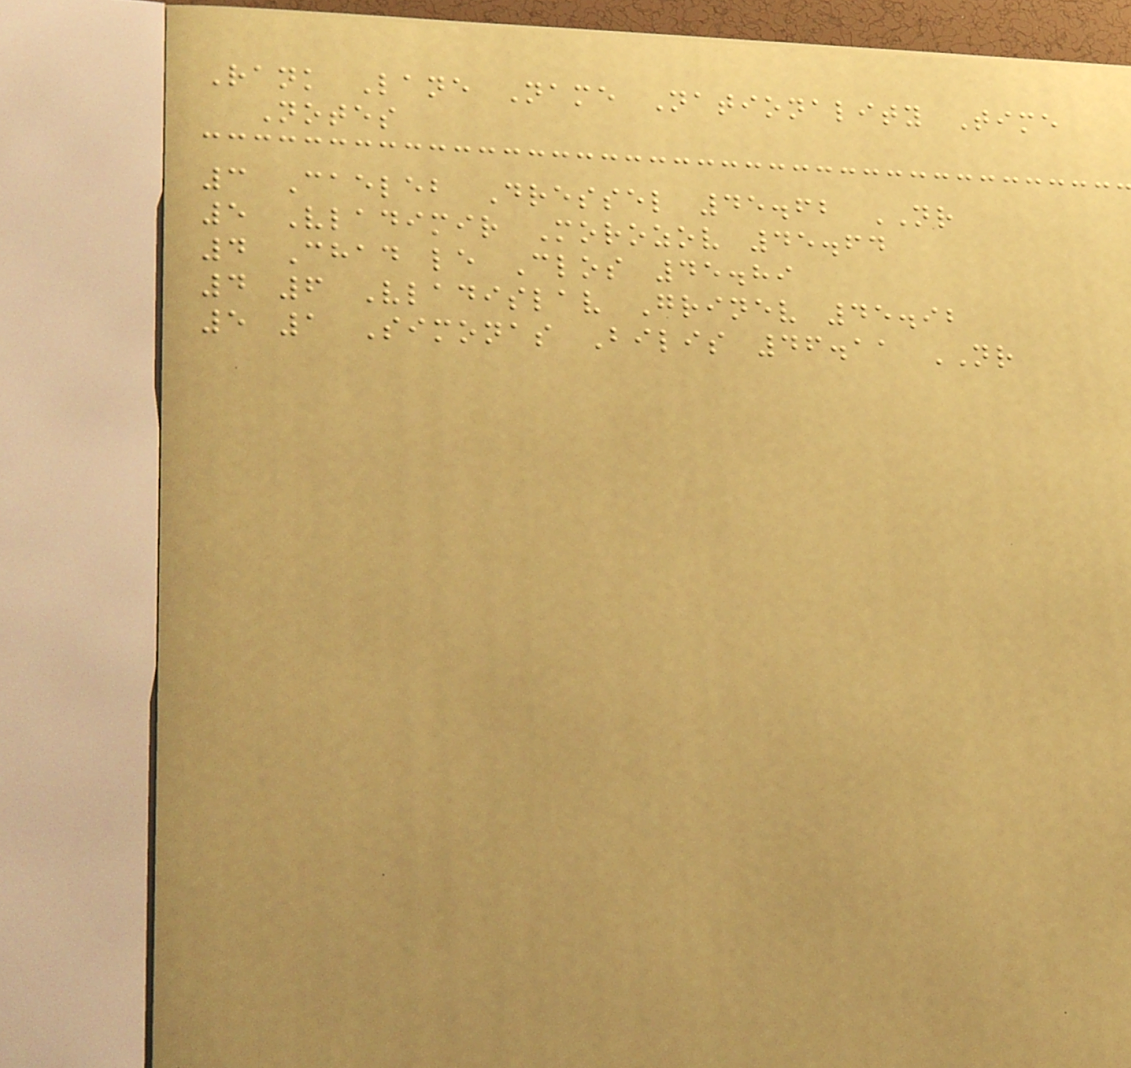Rank Lane Name Nationality Time
Notes
3 Caeleb Dressel 45.62 NR
5 Vladimir Morozov 45.64
4 Chad le Clos 45.89
4 6 Vladislav Grinev 45.92
5 1 Simonas Bilis 46.11 NR
